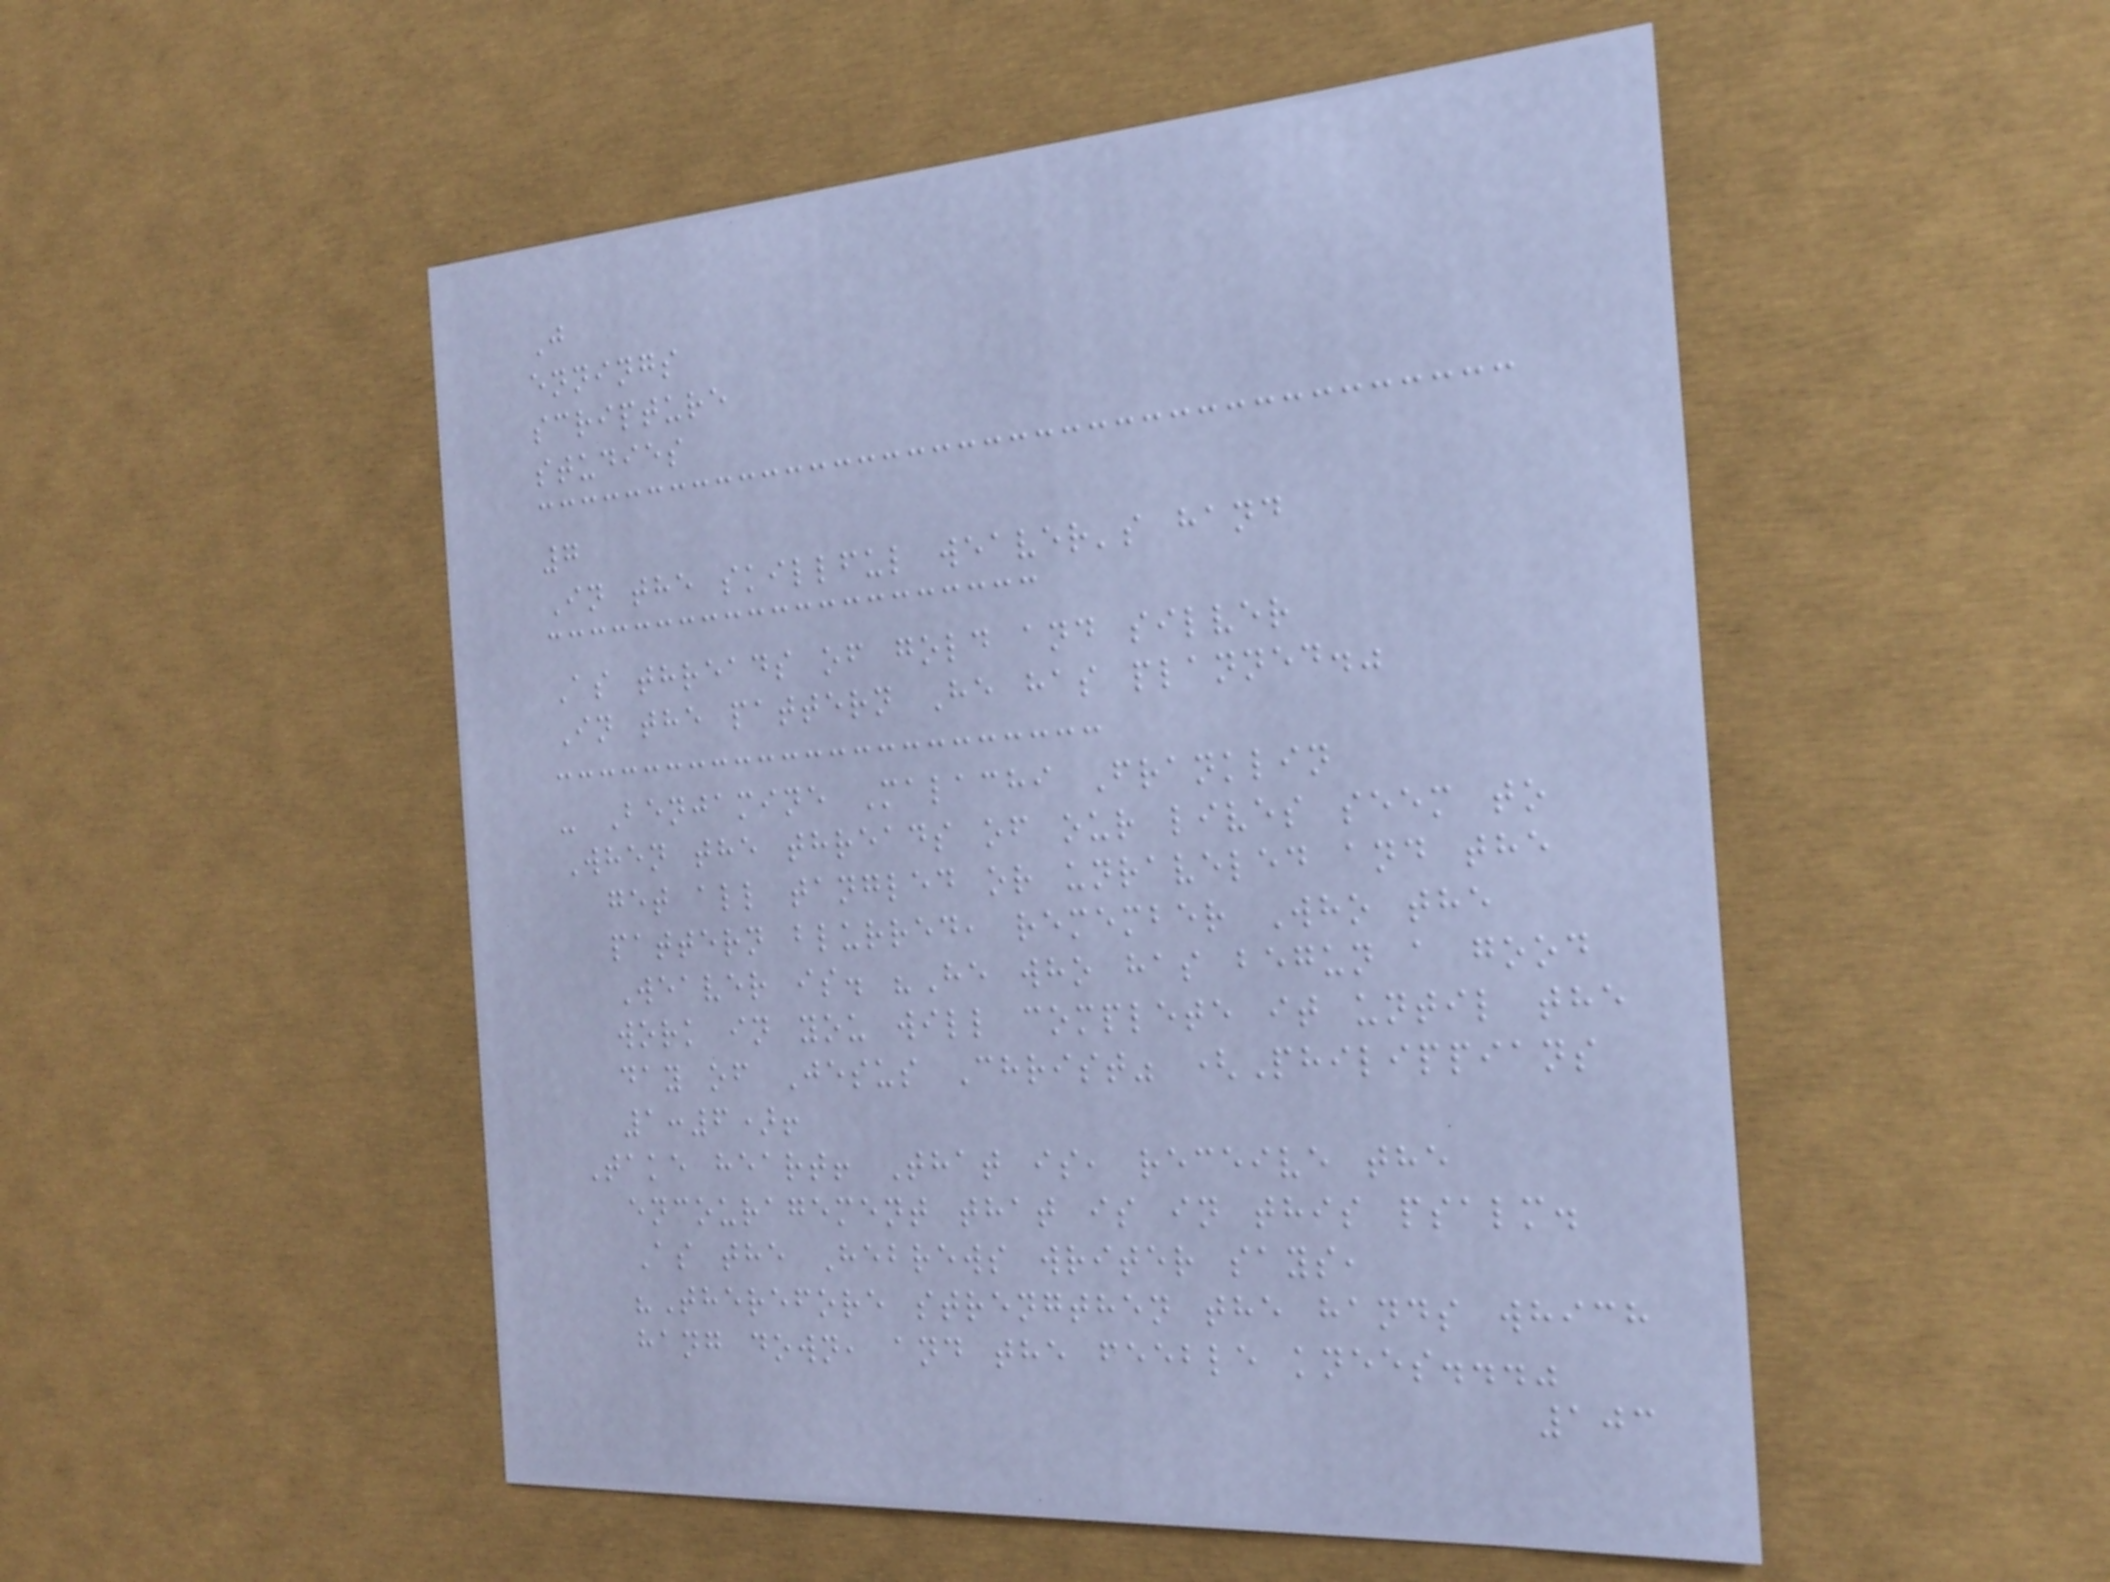J
ennings
scripture
studies
7
In the skillful weaver's hand
As threads of gold and silver
In the pattern He has planned."
- Benjamine Malachi Franklin
When the threads of our lives seem to
get all tangled or unraveled and the
pattern blurred, remember Who the
Weaver is. "He who has begun a good
work in you will complete it until the
day of Jesus Christ" (Philippians
1:6)!
Take heart! That is, receive the
encouragement that is in this psalm.
As the Hebrews writer says,
"Therefore strengthen the hands which
hang down, and the feeble knees..."
103
